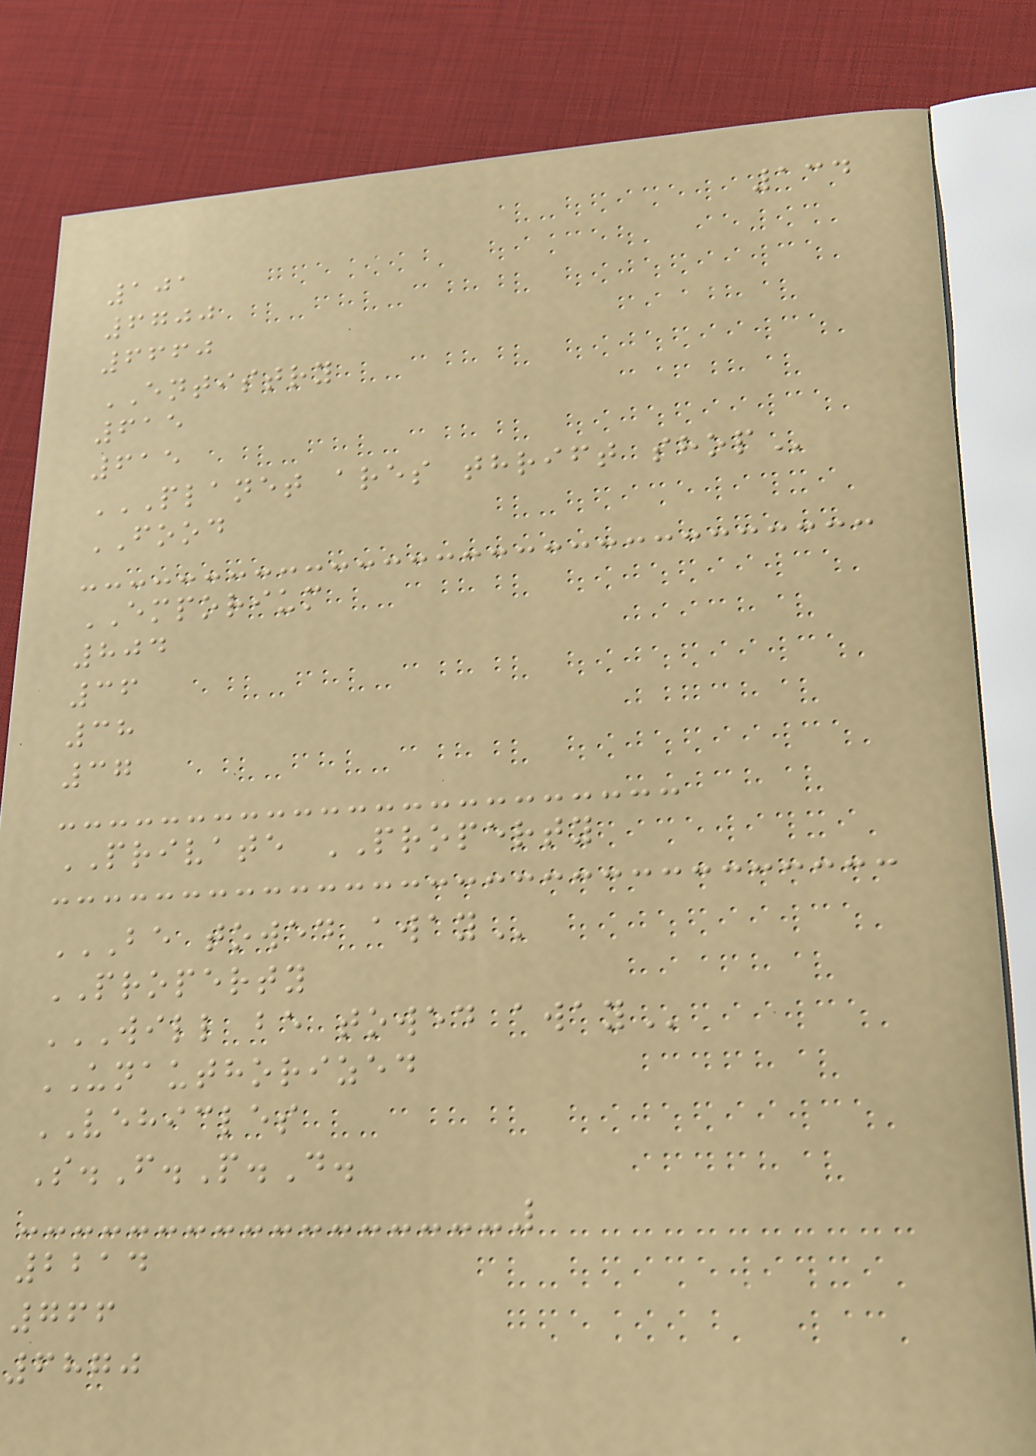134
101
6700
6660
ENTISTRY
615
615
PLANET ARES THRIFT SHOP
FOOD
EMPORIUM
804
36
38
37
PRIVATE PROPERTY
BE TOWED AWAY
PROPERTY
WILL BE TOWED AWAY
UNAUTHORIZED
VEHICLES
S.F.P.D.
2214
766
6870
